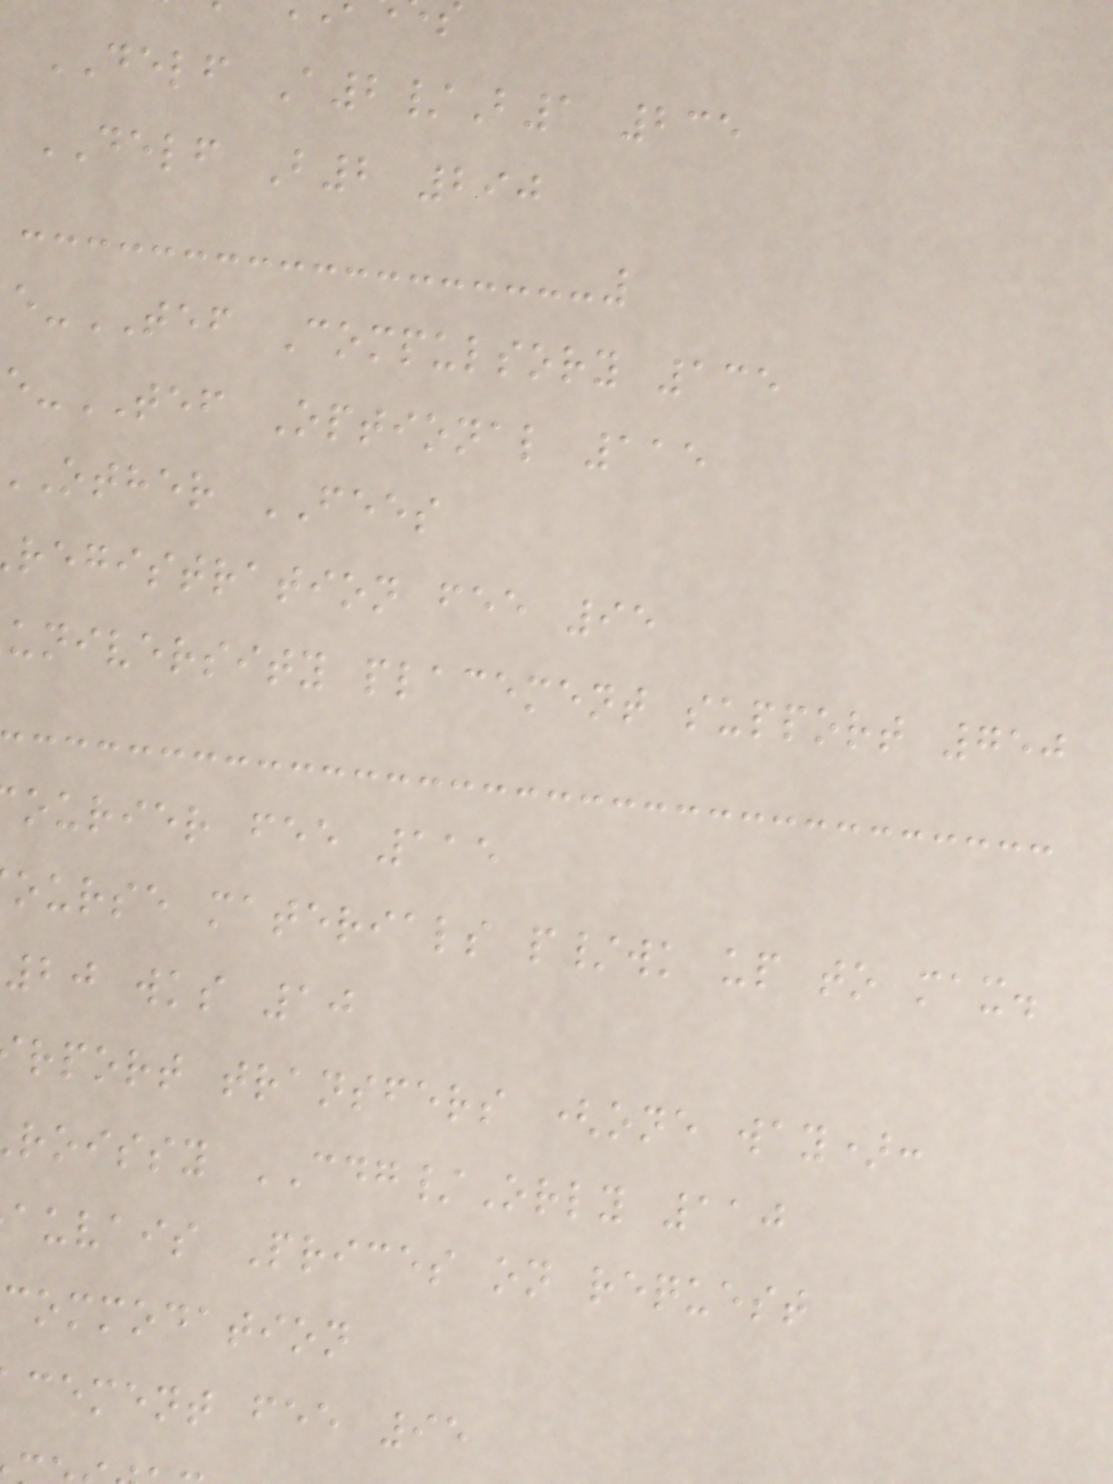DELF A2/B1 235
DELF B2 290
e-TEF Compulsory 135
e-TEF Optional 115
other FEES
registration fee 95
university placement support 750
ourier fee 115
ourse materials p/wk up to max.
20 wks 10
rport transfers (one way):
roissy CDG/Orly 110
auvais Prices on request
commodation
cement fee 95
